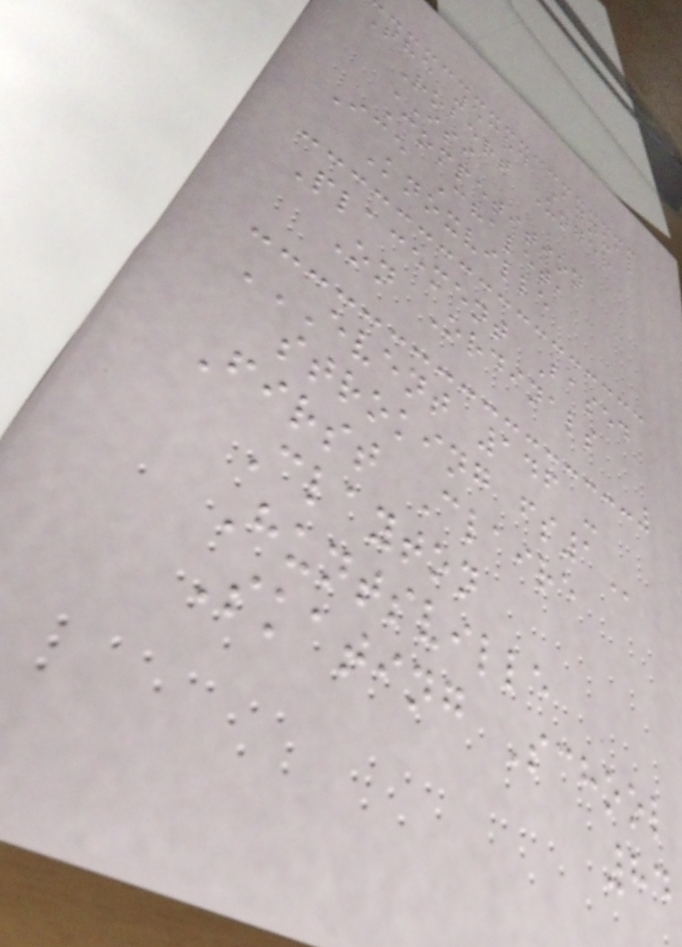The 53rd Annual
Robert Unger
ISI
Competition
Ice Chalet,
Knoxville
Placement Based
On Ordinals
EVENT 146 -
STROKING FS1
First Claire
Clayton
Huntsville
Skating School
84
